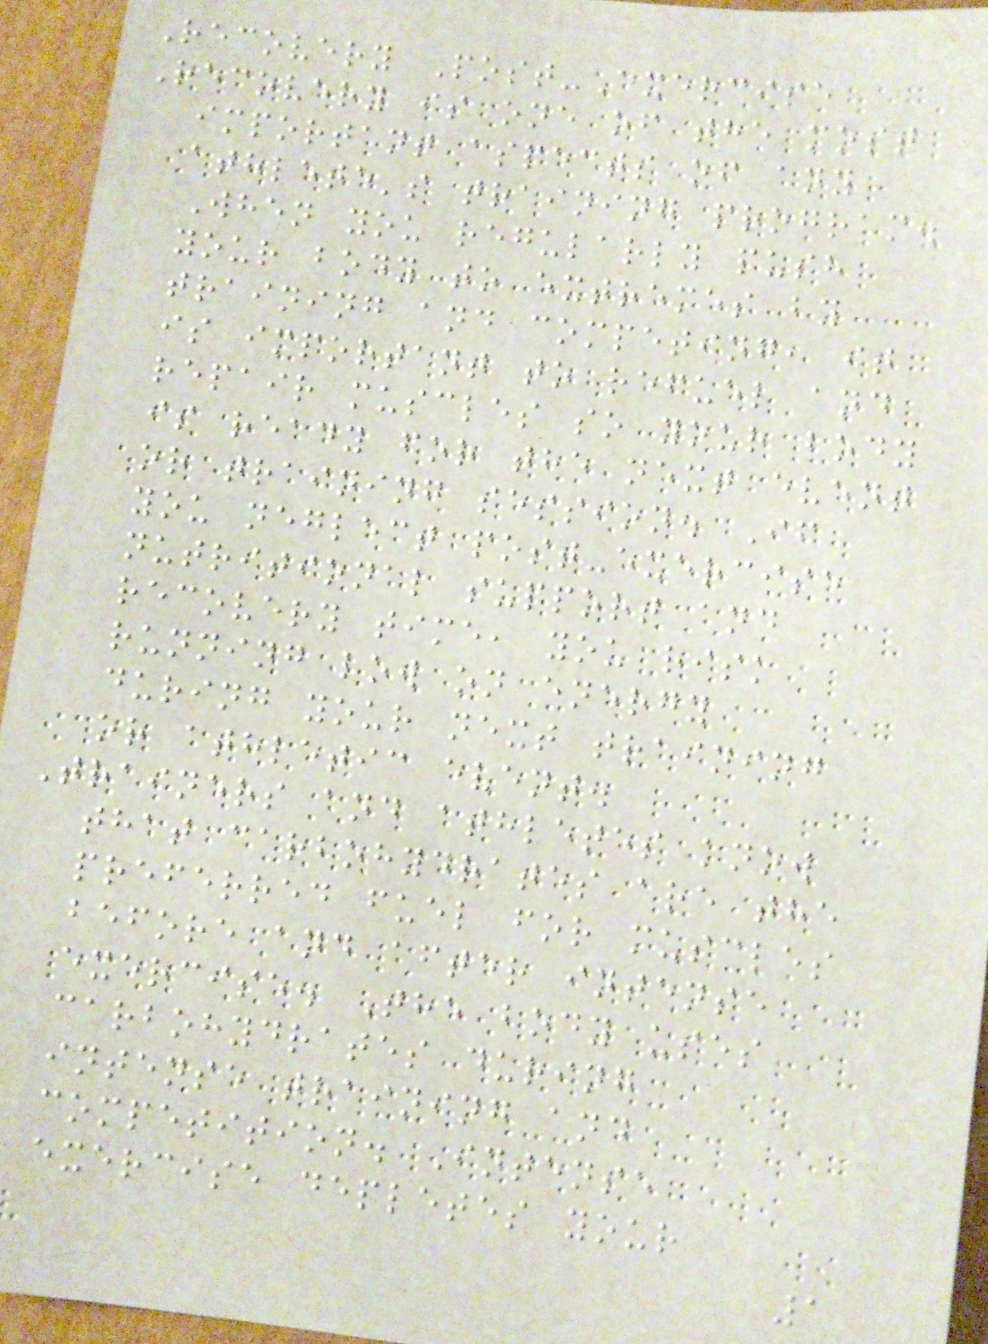Recovery Post-Exercise
Recovery is one of the most
important aspects of any
athlete's training program.
When you regularly push
your body to extremes by
training and competing, it
is important to refuel and
repair muscles so your body
is ready for the next event
or training session. If
you neglect post-exercise
nutritional support and
recovery time, you risk
running low on energy
during your next training
or athletic event.
Trainers and athletes know
that carbohydrates are the
preferred fuel for muscles
before and after intense
exercise. The body uses
carbohydrates during
intense training and
competition. Intense
exercise depletes your
1
